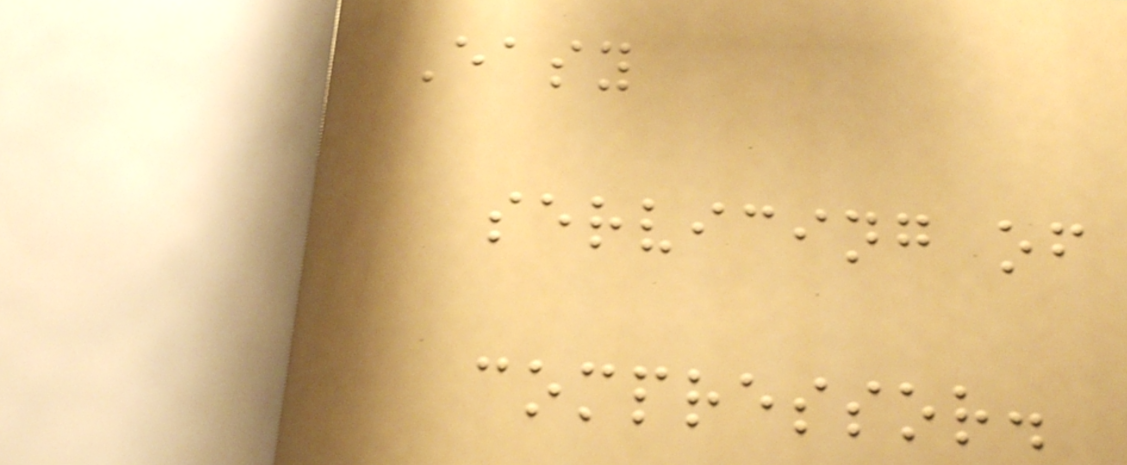Easy
servicing of
compressor.
